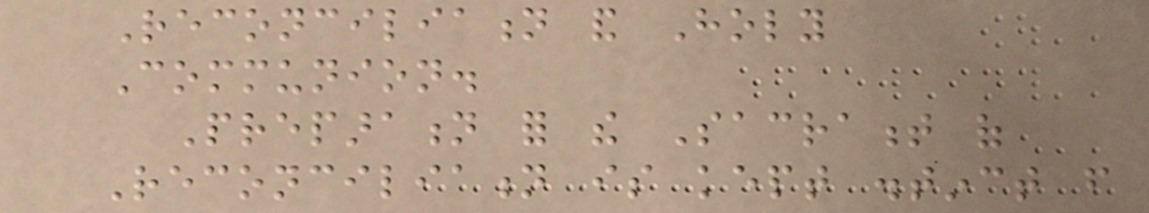Reconciliation and Holy
Communion.
Preparation for the Sacrament of
Reconciliation is kept distinct from
